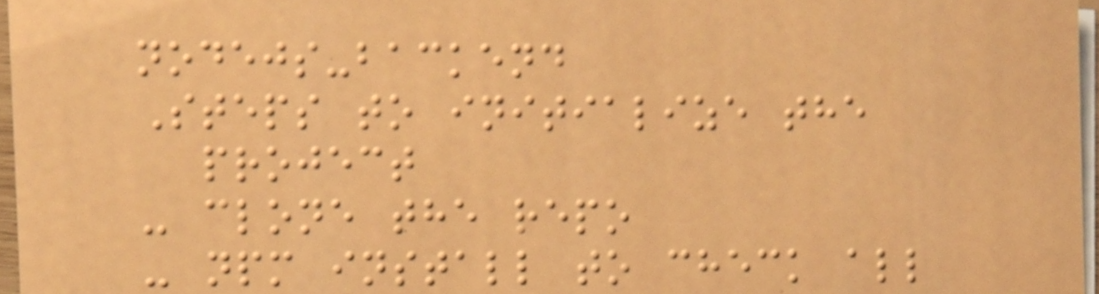nodejs-backend
Steps to initialize the
project
- clone the repo
- npm install to check all
